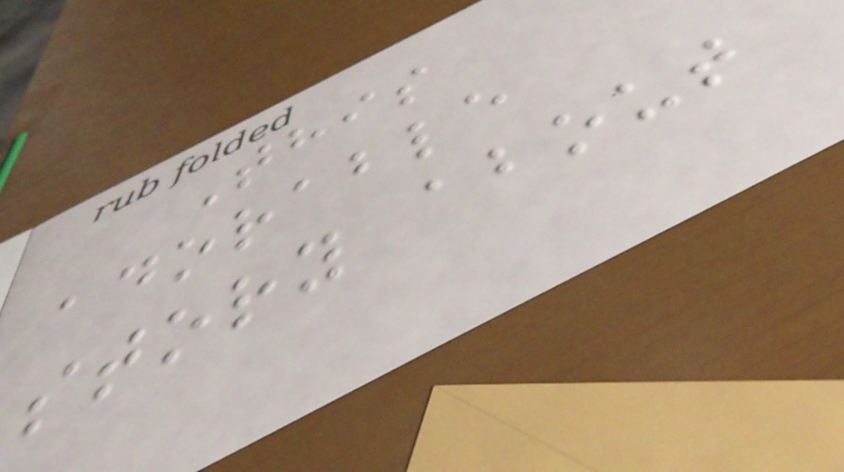This
adorable
story about
